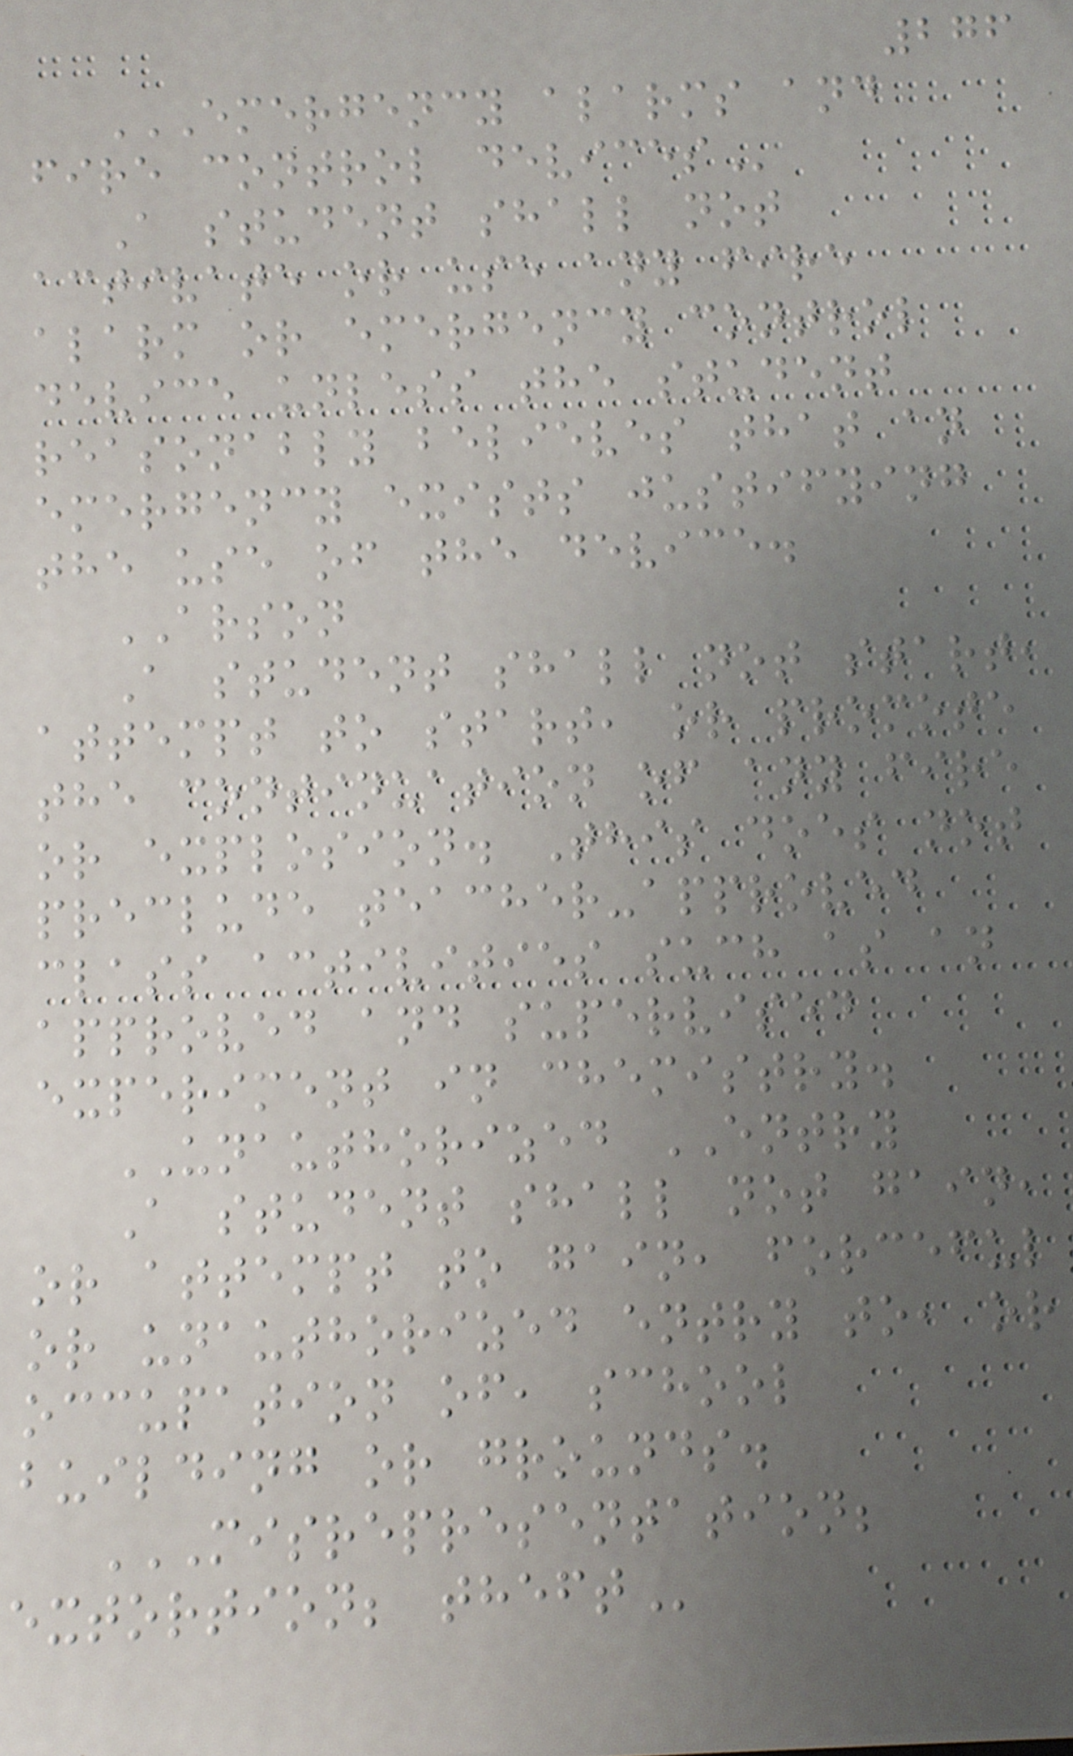276
EMERGENCY ALARMS AND
FIRE CONTROL DEVICES
A student shall not
activate or use any fire
alarm or emergency control
device unless the student
reasonably believes that an
emergency exists justifying
the use of the device.
ARSON
A student shall not start,
attempt to start, or promote
the continuation of any fire
or explosion. This does not
preclude teacher-approved
class activities such as an
approved and supervised
experiment in chemistry.
UNAUTHORIZED ENTRY
A student shall not gain,
or attempt to gain, forceful
or unauthorized entry to, or
occupation of, school
building or grounds.
MISREPRESENTATION;
EXTORTION; THEFT
